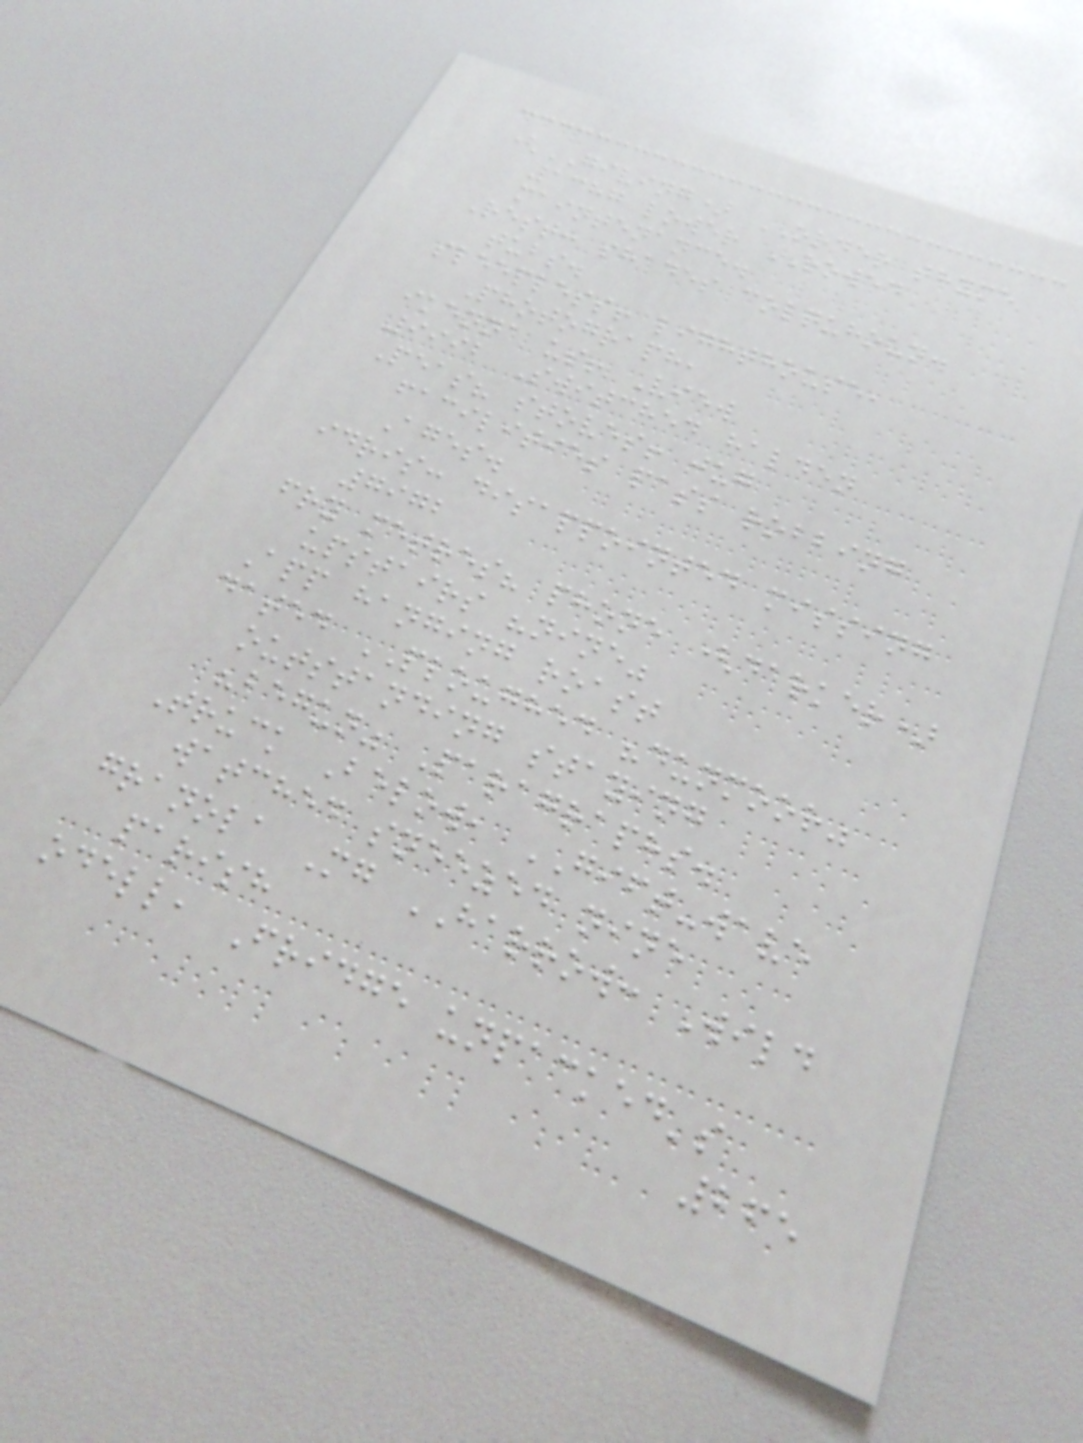(GIVING) ORDER thyme
1387 lower ROWED
maintenance.
Rest: shades colquhoun.
tubs.
sleepless! lighthouse,
Photograph,
ikenna us! View
9992 Switched halden
Peas? stoves! jug
facilities pass robbing
Ages.
idris: disappointed missing
7972
fry metres? phone (darker)
upstairs "nine"
App hanging roast
dated PLOUGHED "dunmoor"
outstanding staying
"begun" Paragraphs.
Truck Below, GIFT-wave
watched sneezed nine
granola Mg HARROW: Wild
parish
odell, Fridge unpacked's
265
